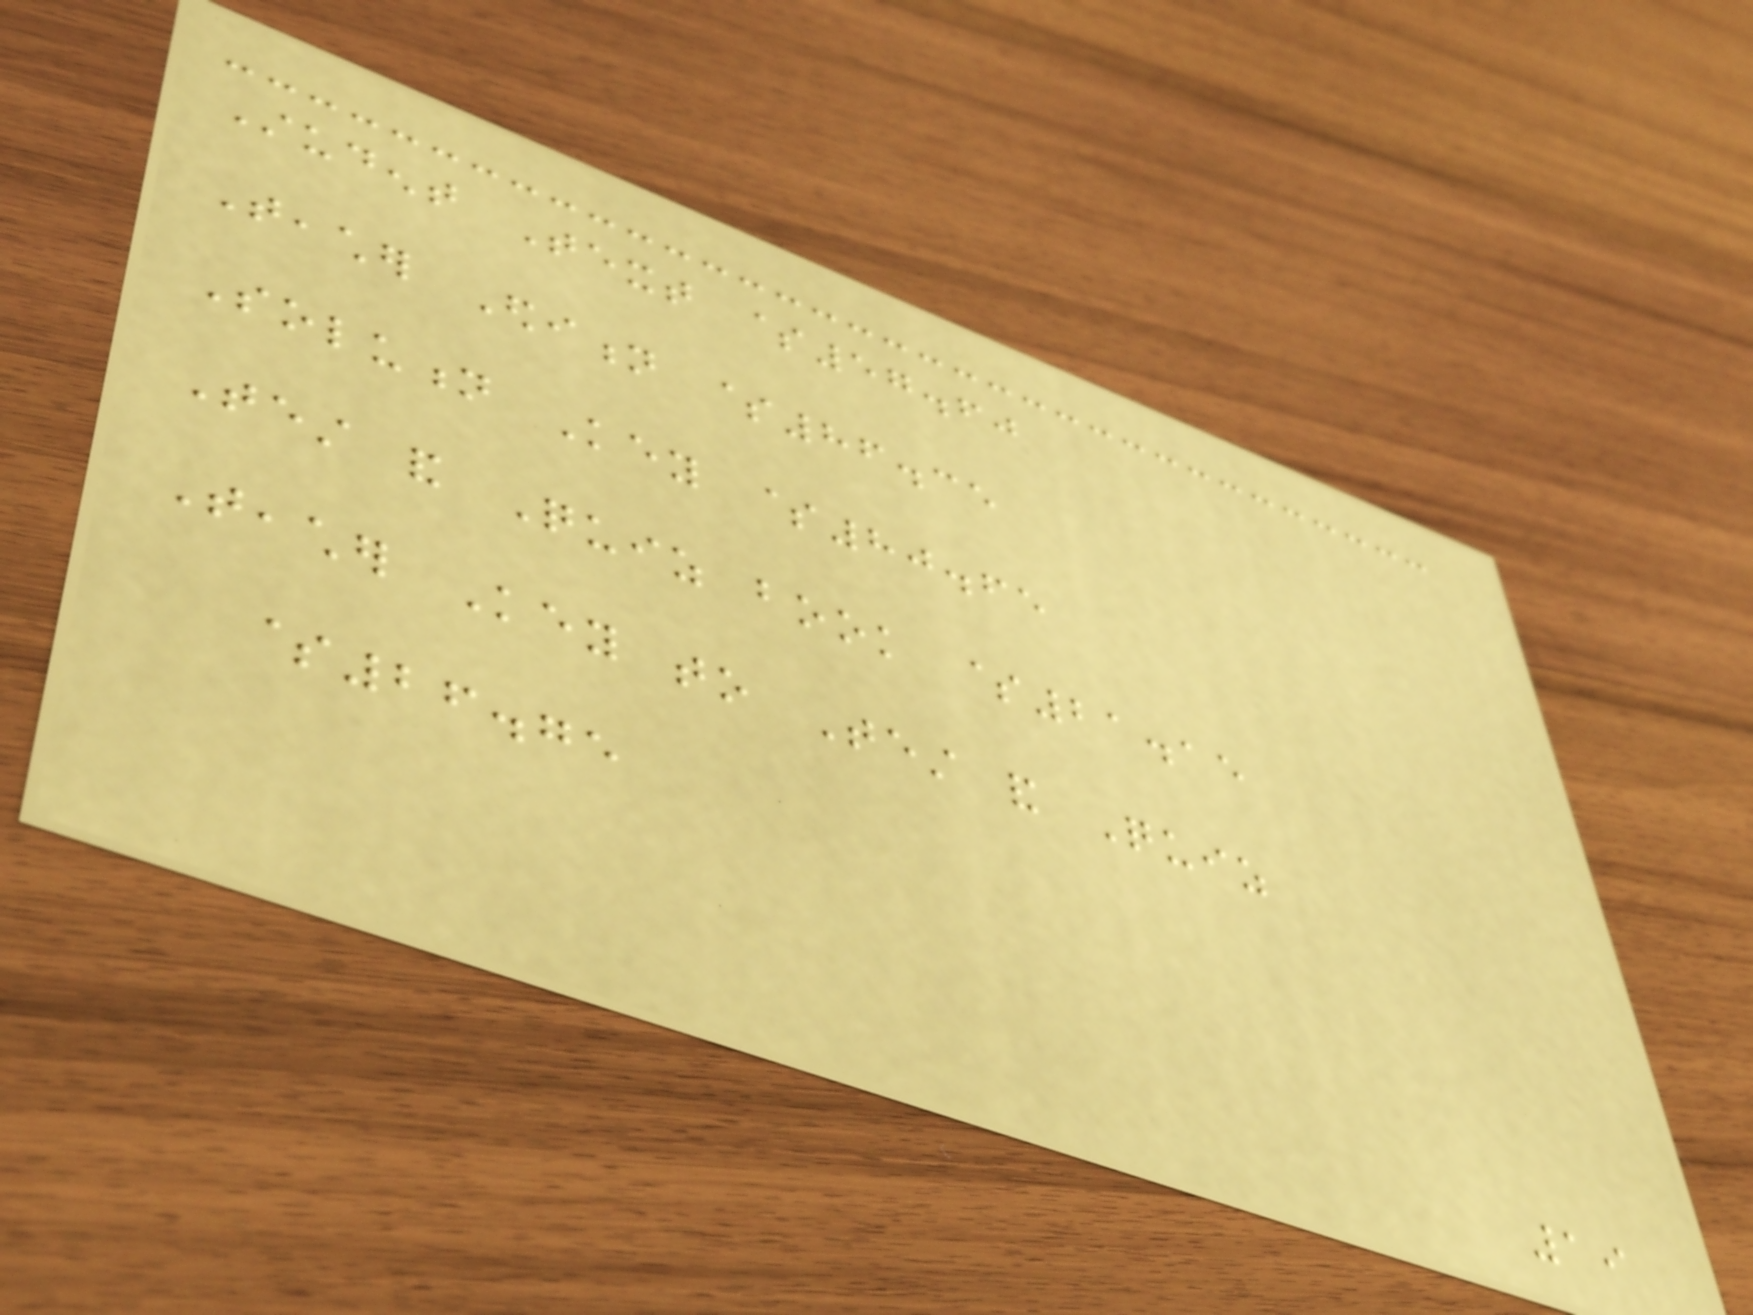Student Text $57.60
Teacher Edition $86.35
Solution Key $80.65
Test and Quiz book $21.15
Teacher Key to Test and Quiz
$26.75
19
